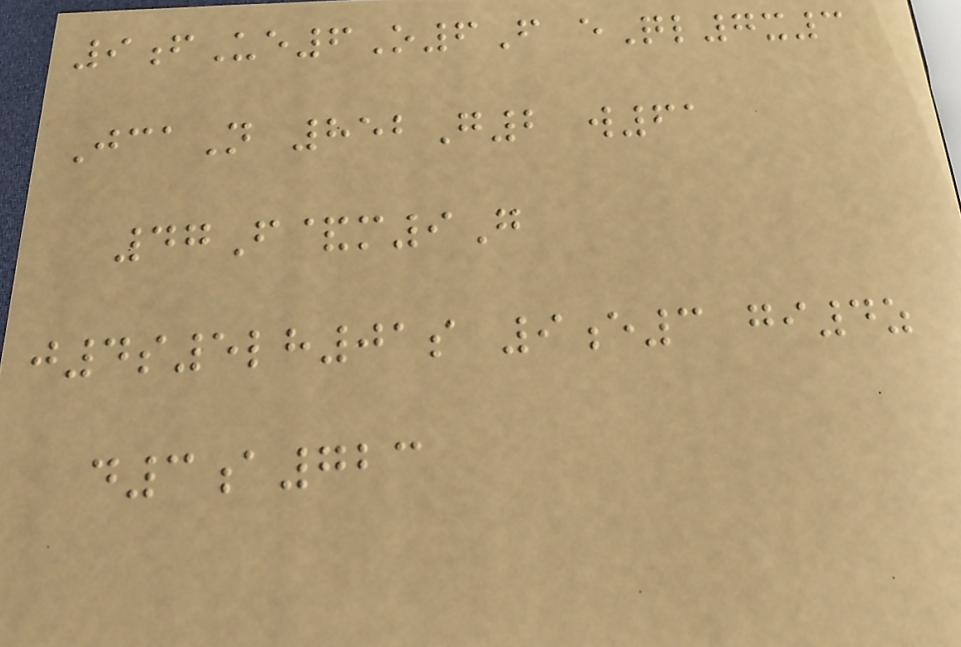9fUe6O6F eQl7x3
JcaN 852G2 w61
47F&m9G
j4s5lh01s 9e3 gi4z
d3a723
